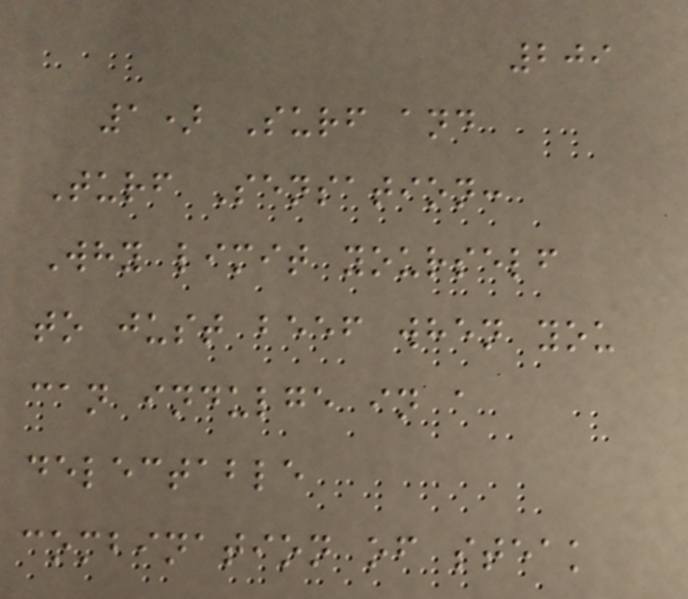209
1) Surf and
Turf Sensation:
Why limit yourself
to just beef when you
can indulge in a
delectable
combination of steak
